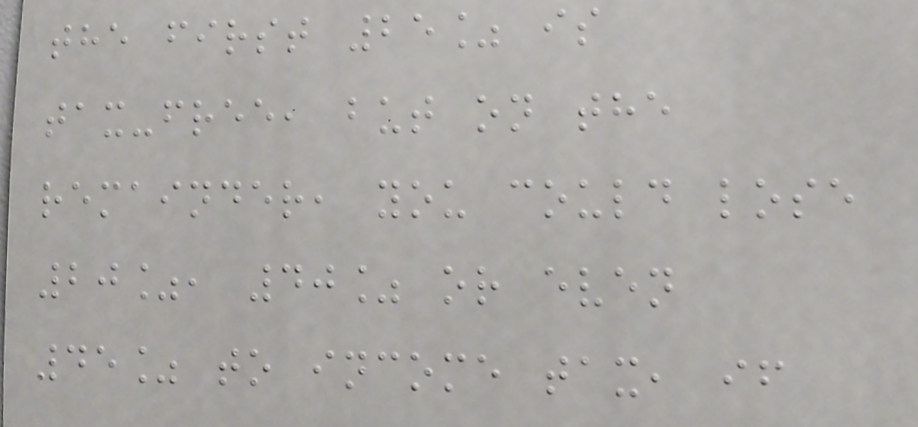the first 25% is
tax-free, but on the
remainder, you could lose
20%, 40% or even
45% to income tax, if
